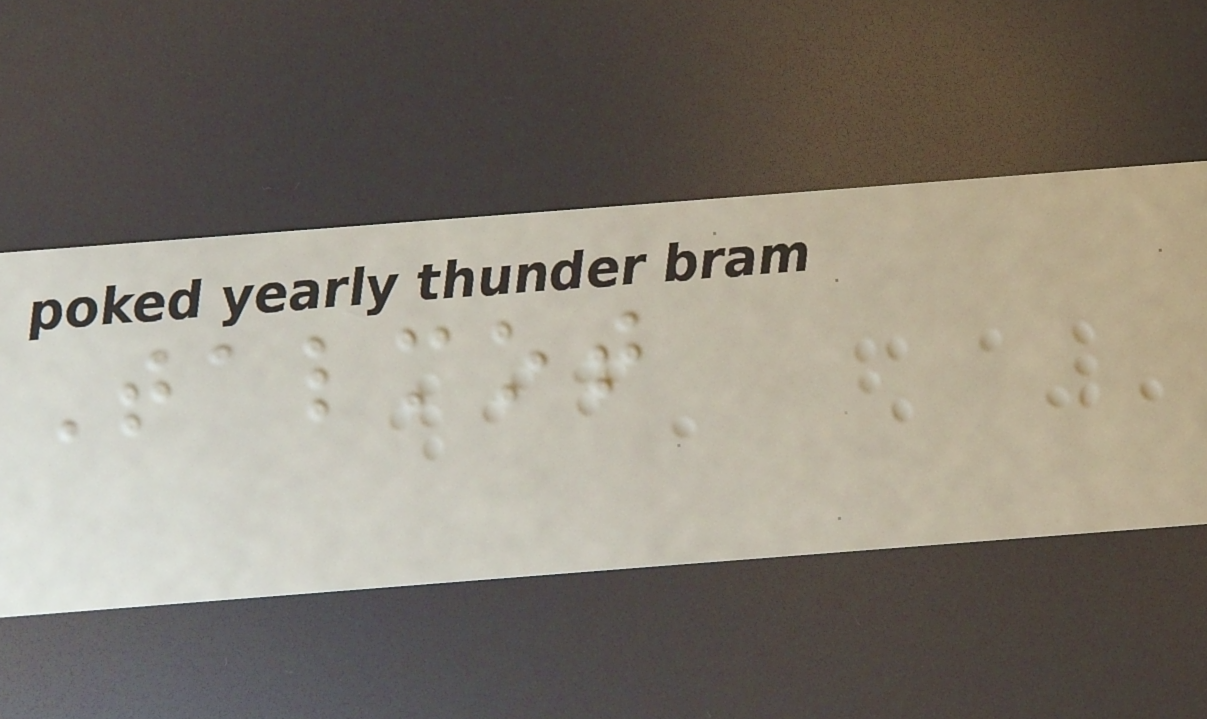Talmot
